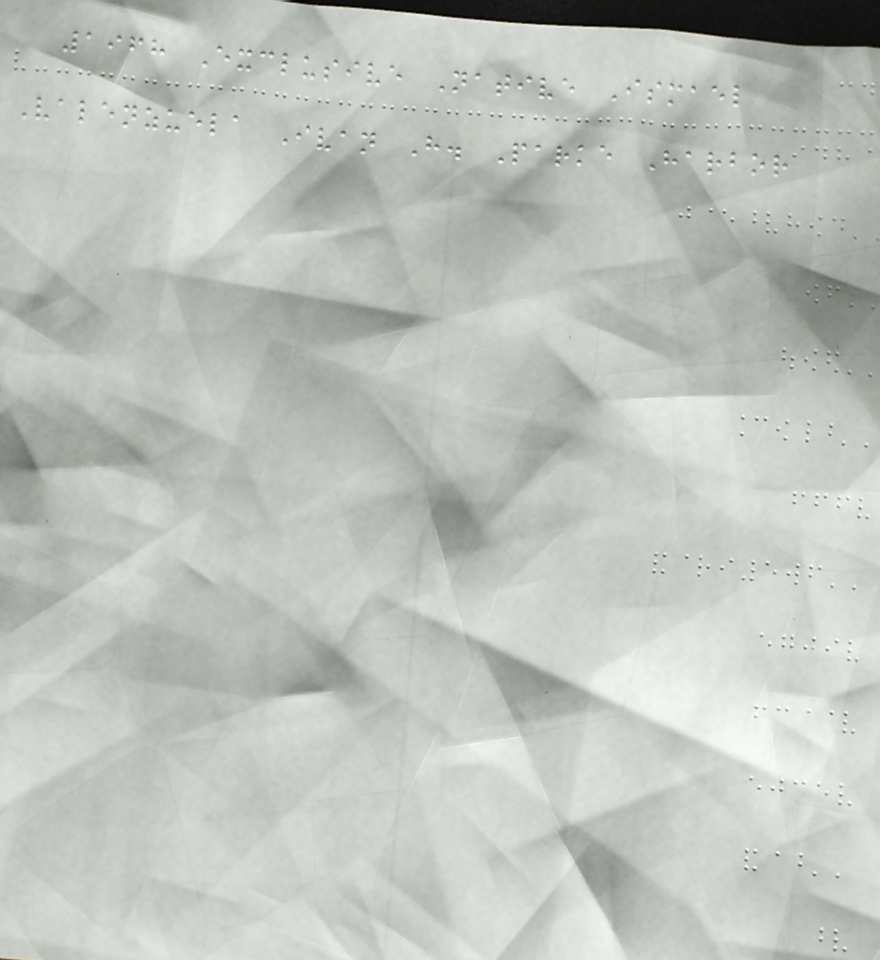1968 Exclusive Native Ismael
Valenzuela Ivan H. Parke Harbor
